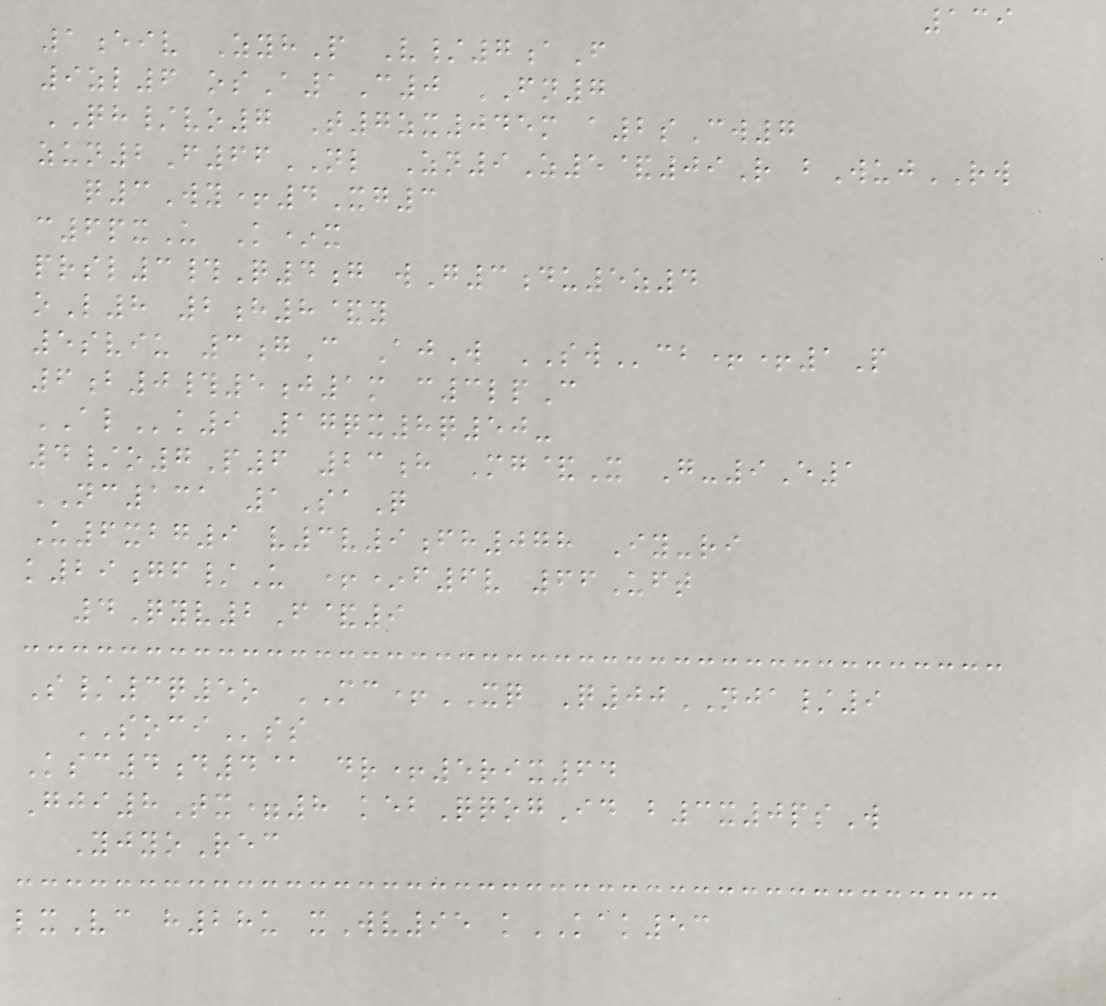139
1eiv ZyhP V/7aF
9zl6 osA1C0 FN7
QH/vo7 T7zx045m a2sCw7
zun2F66NL Zn9Z5&09R bWujRW
q3Wy+4Xg3
c6pxU K*x
prsl3#Q4g wG3du5z4
oL8 2h8&y
5sviu 3gC AjW SWcb++1P
6b0#5j1m c3lpC
ALk9 17qx8q50-
4/o7P6 23h Mg&X G-9E1
NC131 1SaQ
U6xbg9 v3v9fh078 Iy-ri
k29gf/U +*f6v 66Uft
4Qyv2F&9
S/3q5o MC+XQ Q00NJA/9
SOCIss
Ksc4d4@ dr+5rix64
Gji8Tx=8 kebQqogId b3x0psW
YjyoRec
lxVc h28u xWv95 kKAK53
